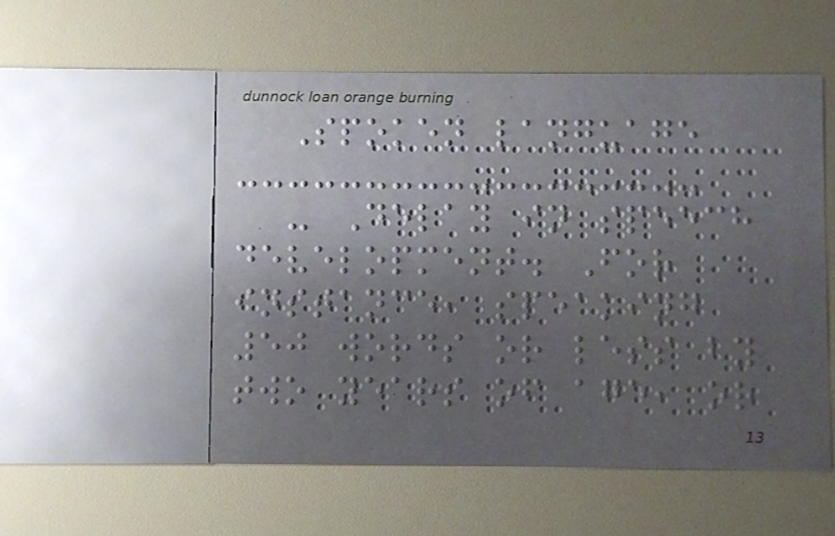Spoken language
- Delay in speech
development. For
instance, speaking
50 words or less by
two years of age, or
